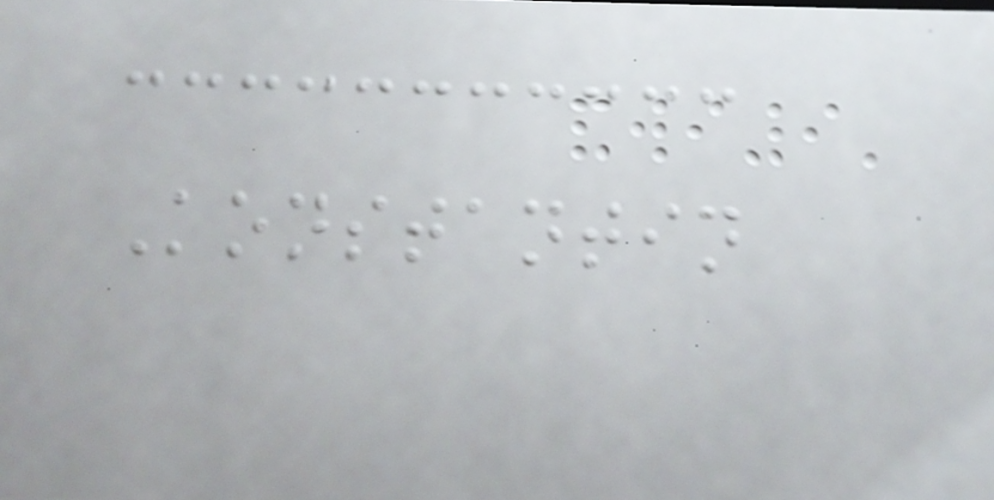Konstantin
